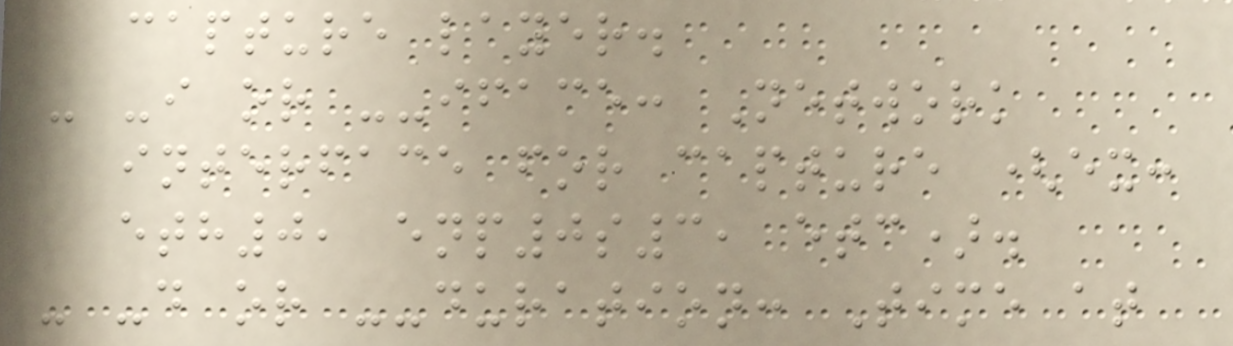capture layer.
- -i or --iface: Network
interface for capture (ex:
eth0, enp0s3, etc).
- -d or --duration: Time at
